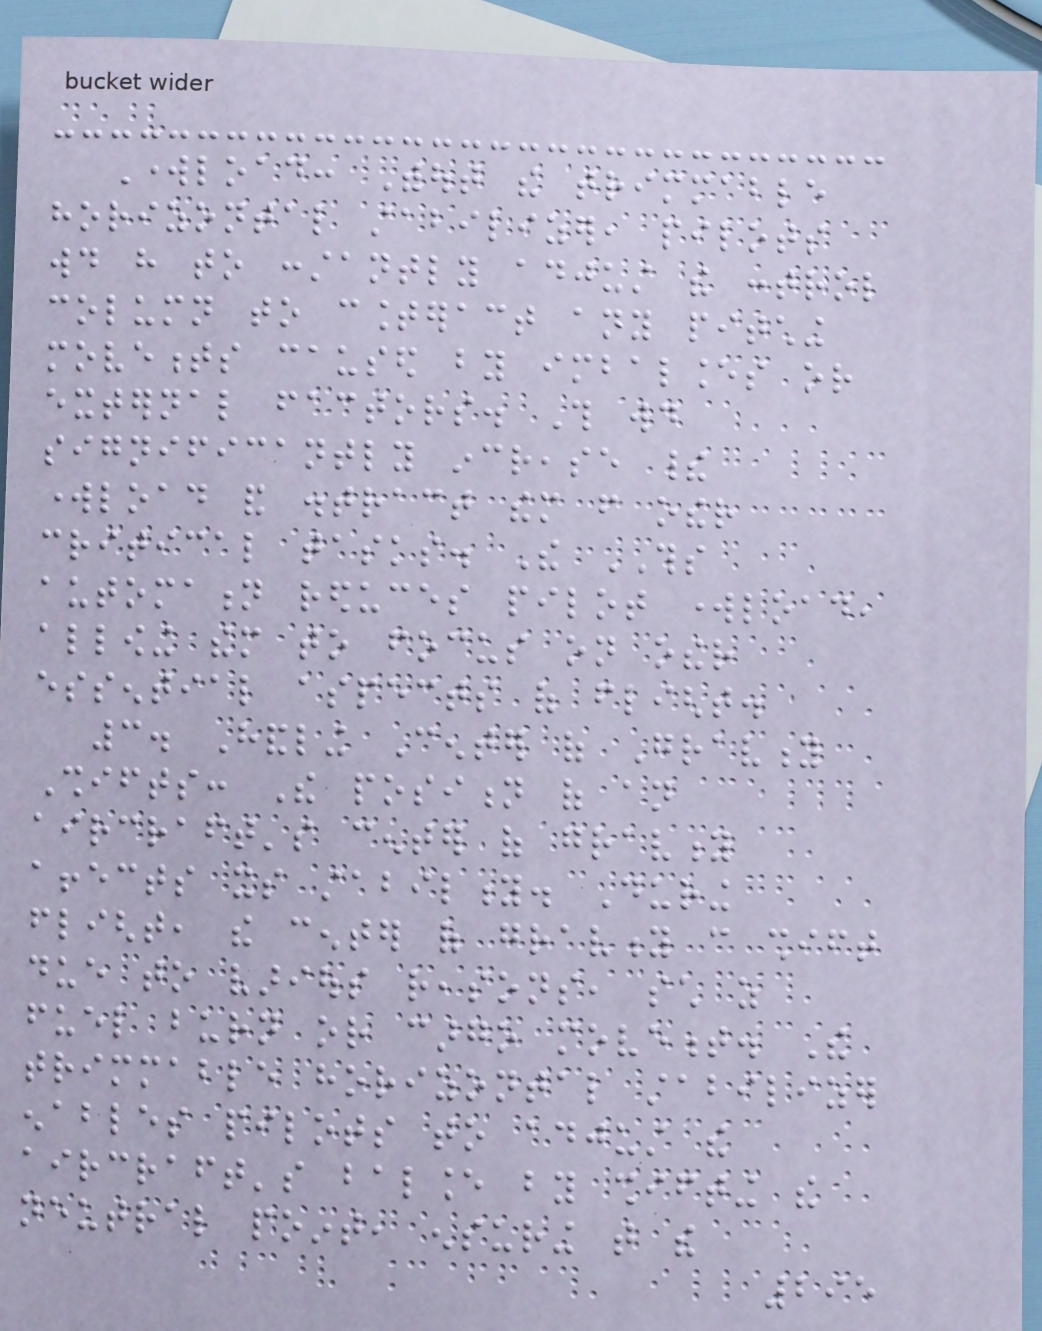Workload: Without the trimmable
horizontal stabilizer, pilots
would have to constantly adjust the control
column to counteract any pitching
movements caused by imbalances or
external factors. This would
significantly increase their
workload and distract them from other
critical tasks. The THS
automation reduces pilot workload,
allowing them to focus on other
essential aspects of flight.
3. Handling Center of Gravity
Shifts: The position of an
aircraft's center of gravity
affects its stability. During
flight, the center of gravity can shift
due to various reasons, such as
fuel burn or cargo movement. The
trimmable horizontal stabilizer
enables pilots to adjust the
aircraft's balance by shifting the
neutral point, ensuring that the
295
